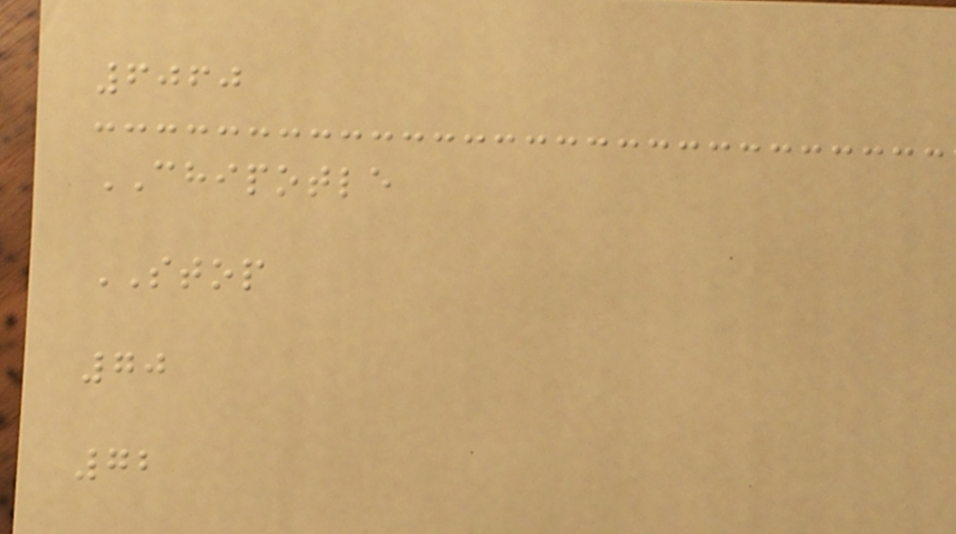6060
CHIPOTLE
STOP
70
72
